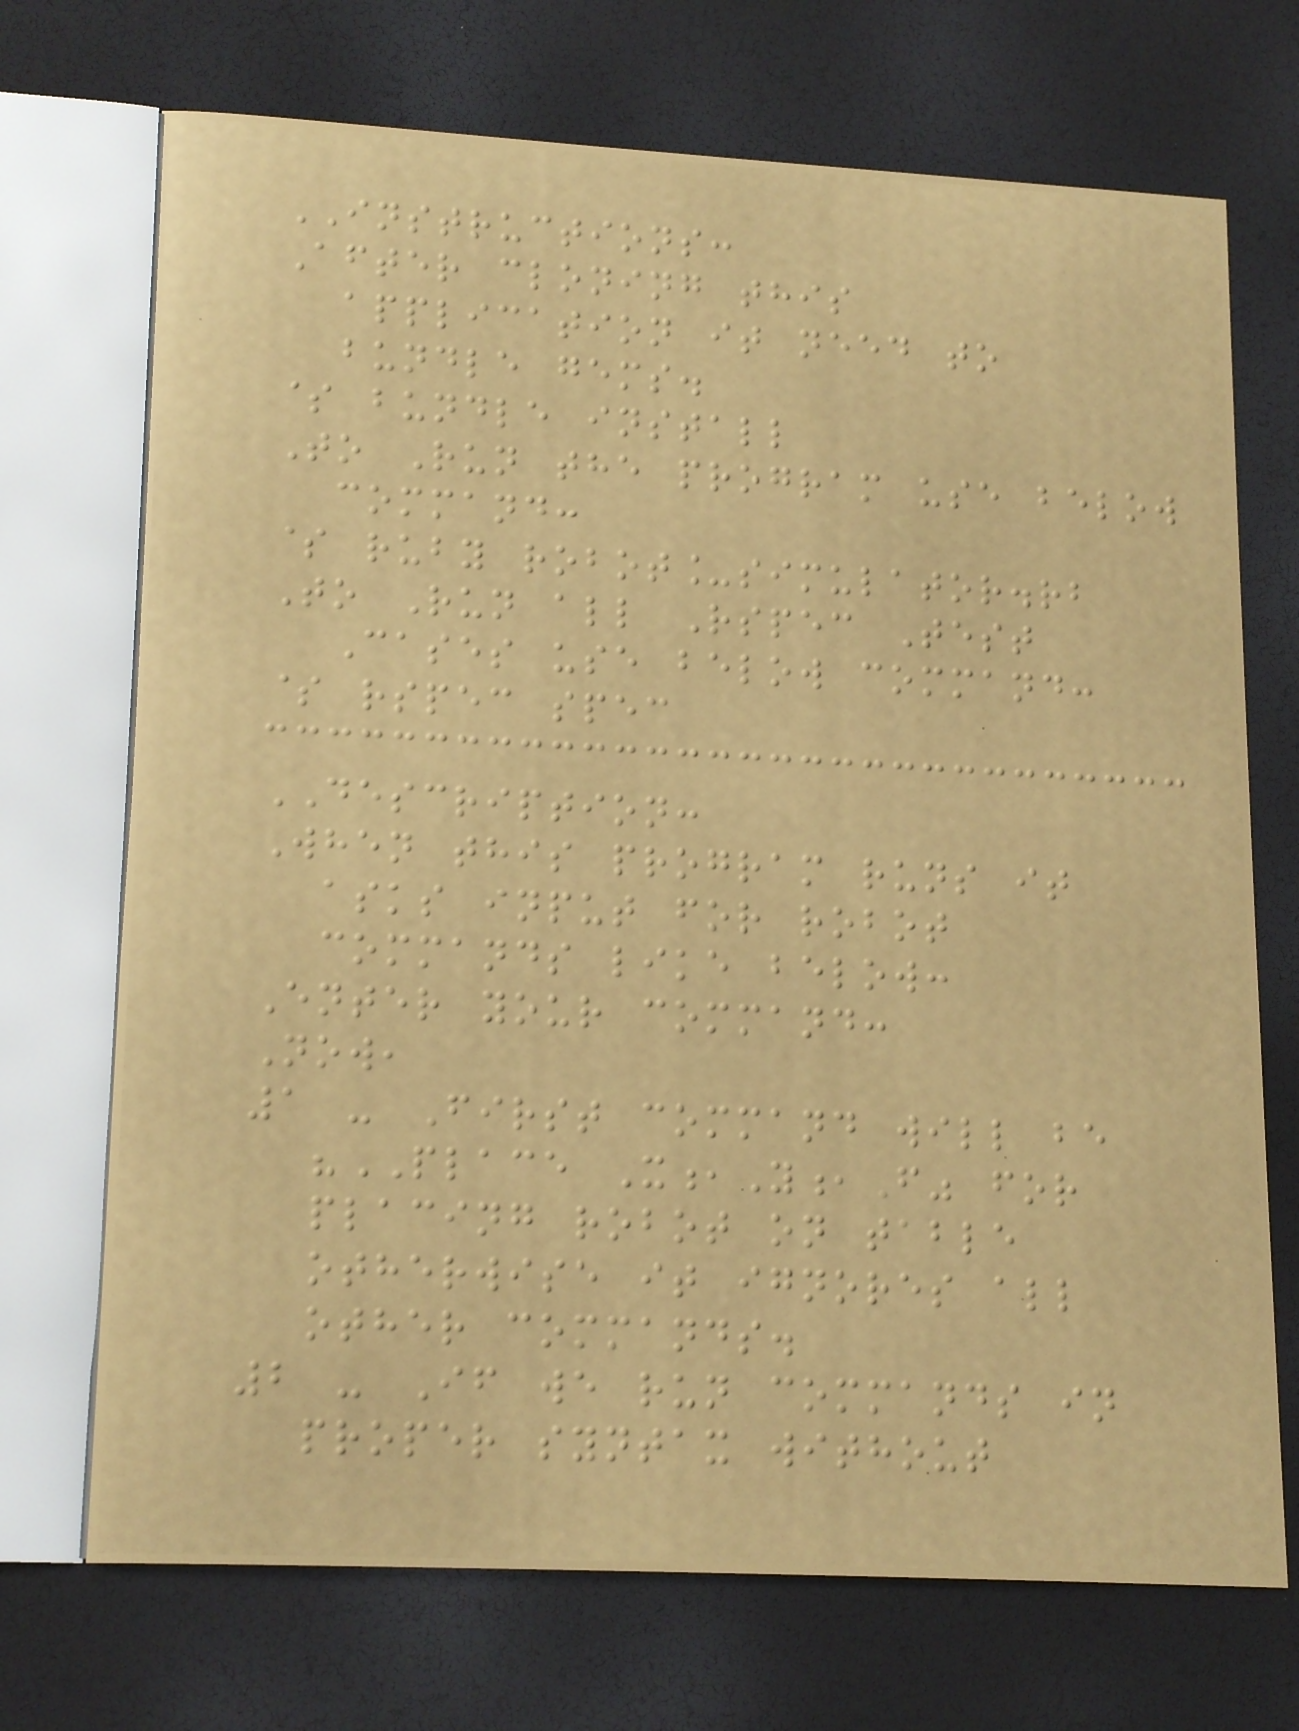INSTRUCTIONS:
After cloning this
application it need to
bundle gems.
$ bundle install
To Run the program use below
command:
$ ruby robot_simulator.rb
To Run all Rspec Test
Cases use below command:
$ rspec spec
DESCRIPTION:
When this program runs it
asks input for robot
commands like below:
Enter your command:
Now,
1 - First command will be
"PLACE X,Y,F" for
placing robot on table
otherwise it ignores all
other commands.
2 - If we run commands in
proper syntax without
